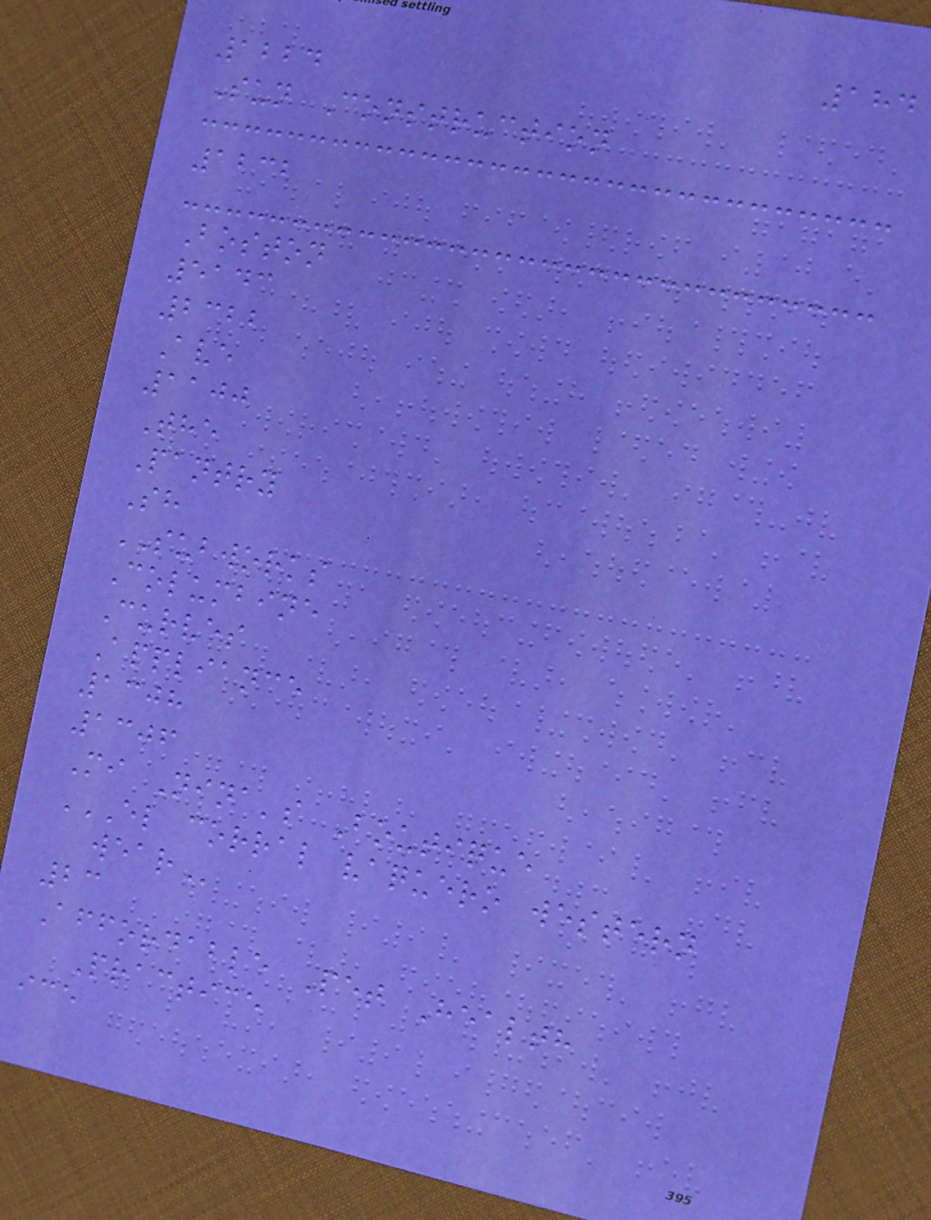184
1224
Sun Construction
1232
Boston
5143
2322
Ave
1100
The
Pantry
Sh
SUBWORKS
Columbine
Curves
Appliance
1308
1306
Mi Nina's Boutique
EL CORRAL VAQUERO WESTERN
WEAR
23
Affordable Pet Health
Practice
ice
